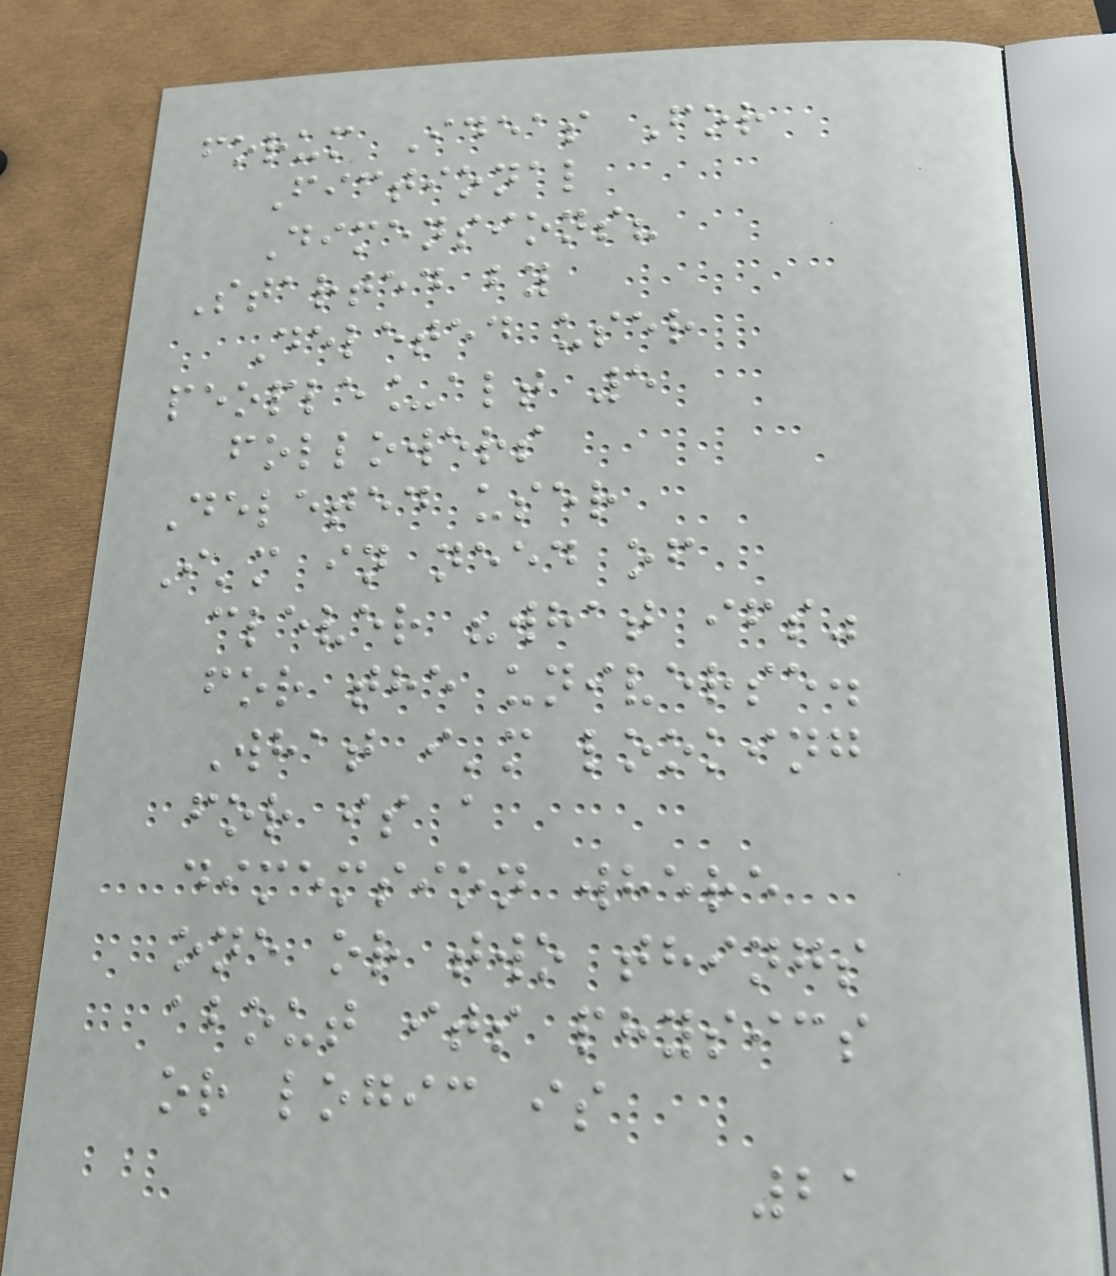forum Ideas For
Fictional
Dimensions?
Started by
Deleted user
people_alt 5
followers
Deleted user
I'm in need of
clever "what ifs"
for the universe.
What i'm looking
for is a
dimemsion where
one or two things
about its physics
or logic is
21
